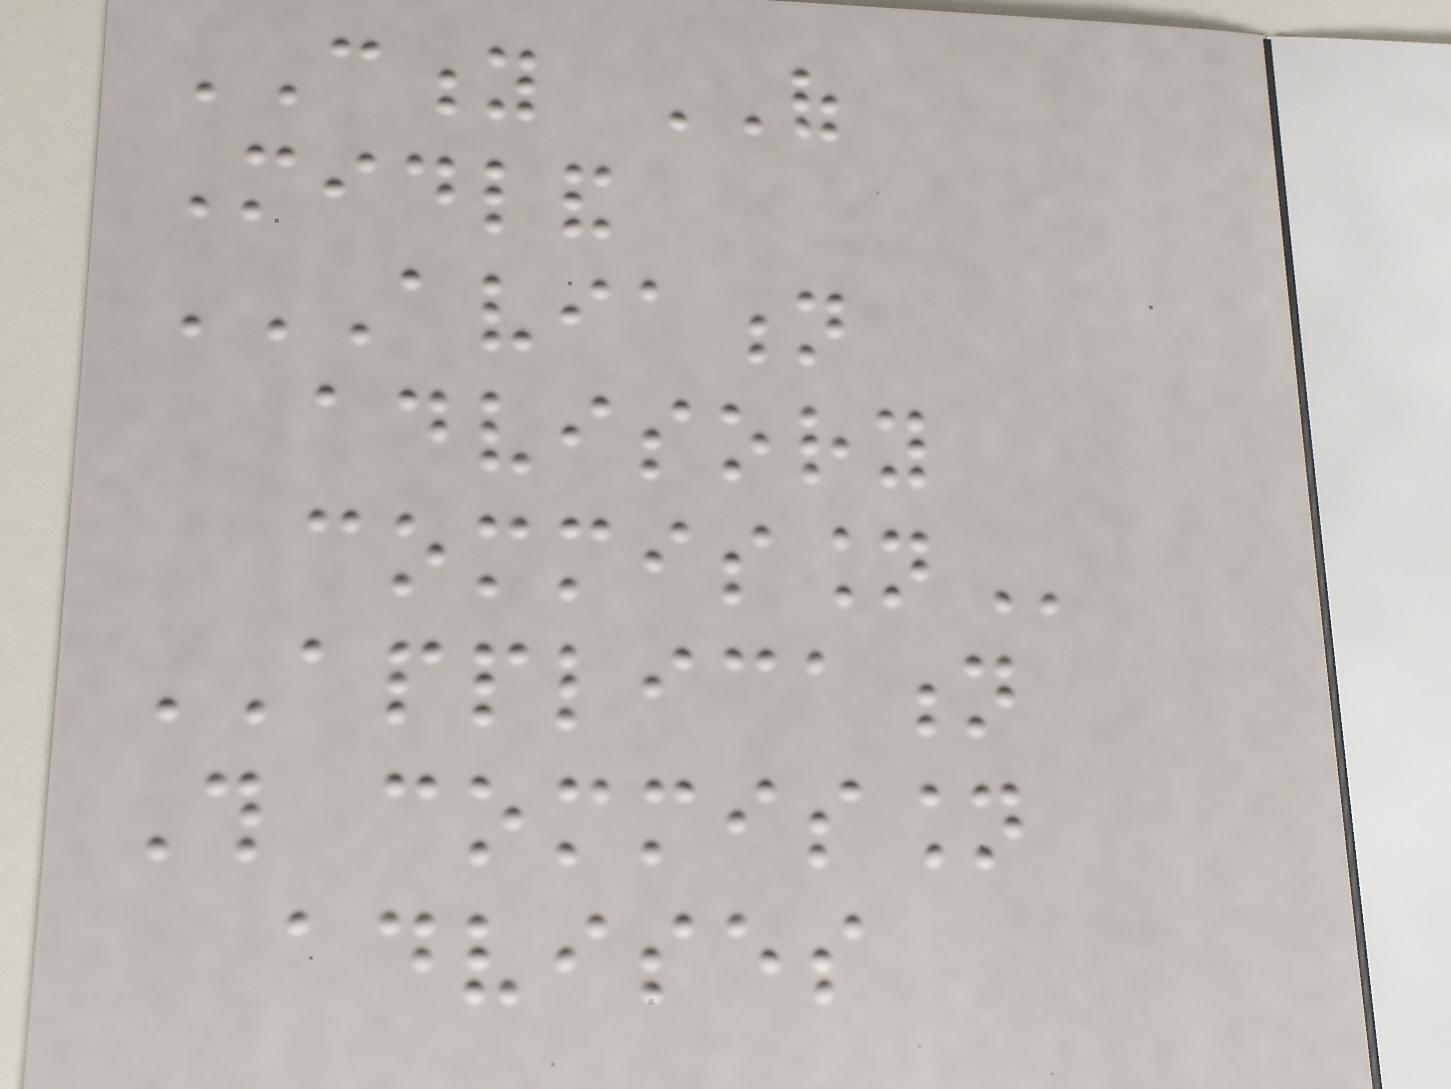CITY OF
Midland
AVIATION
ADVISORY
COMMISSION
APPLICATION
This commission
advises
